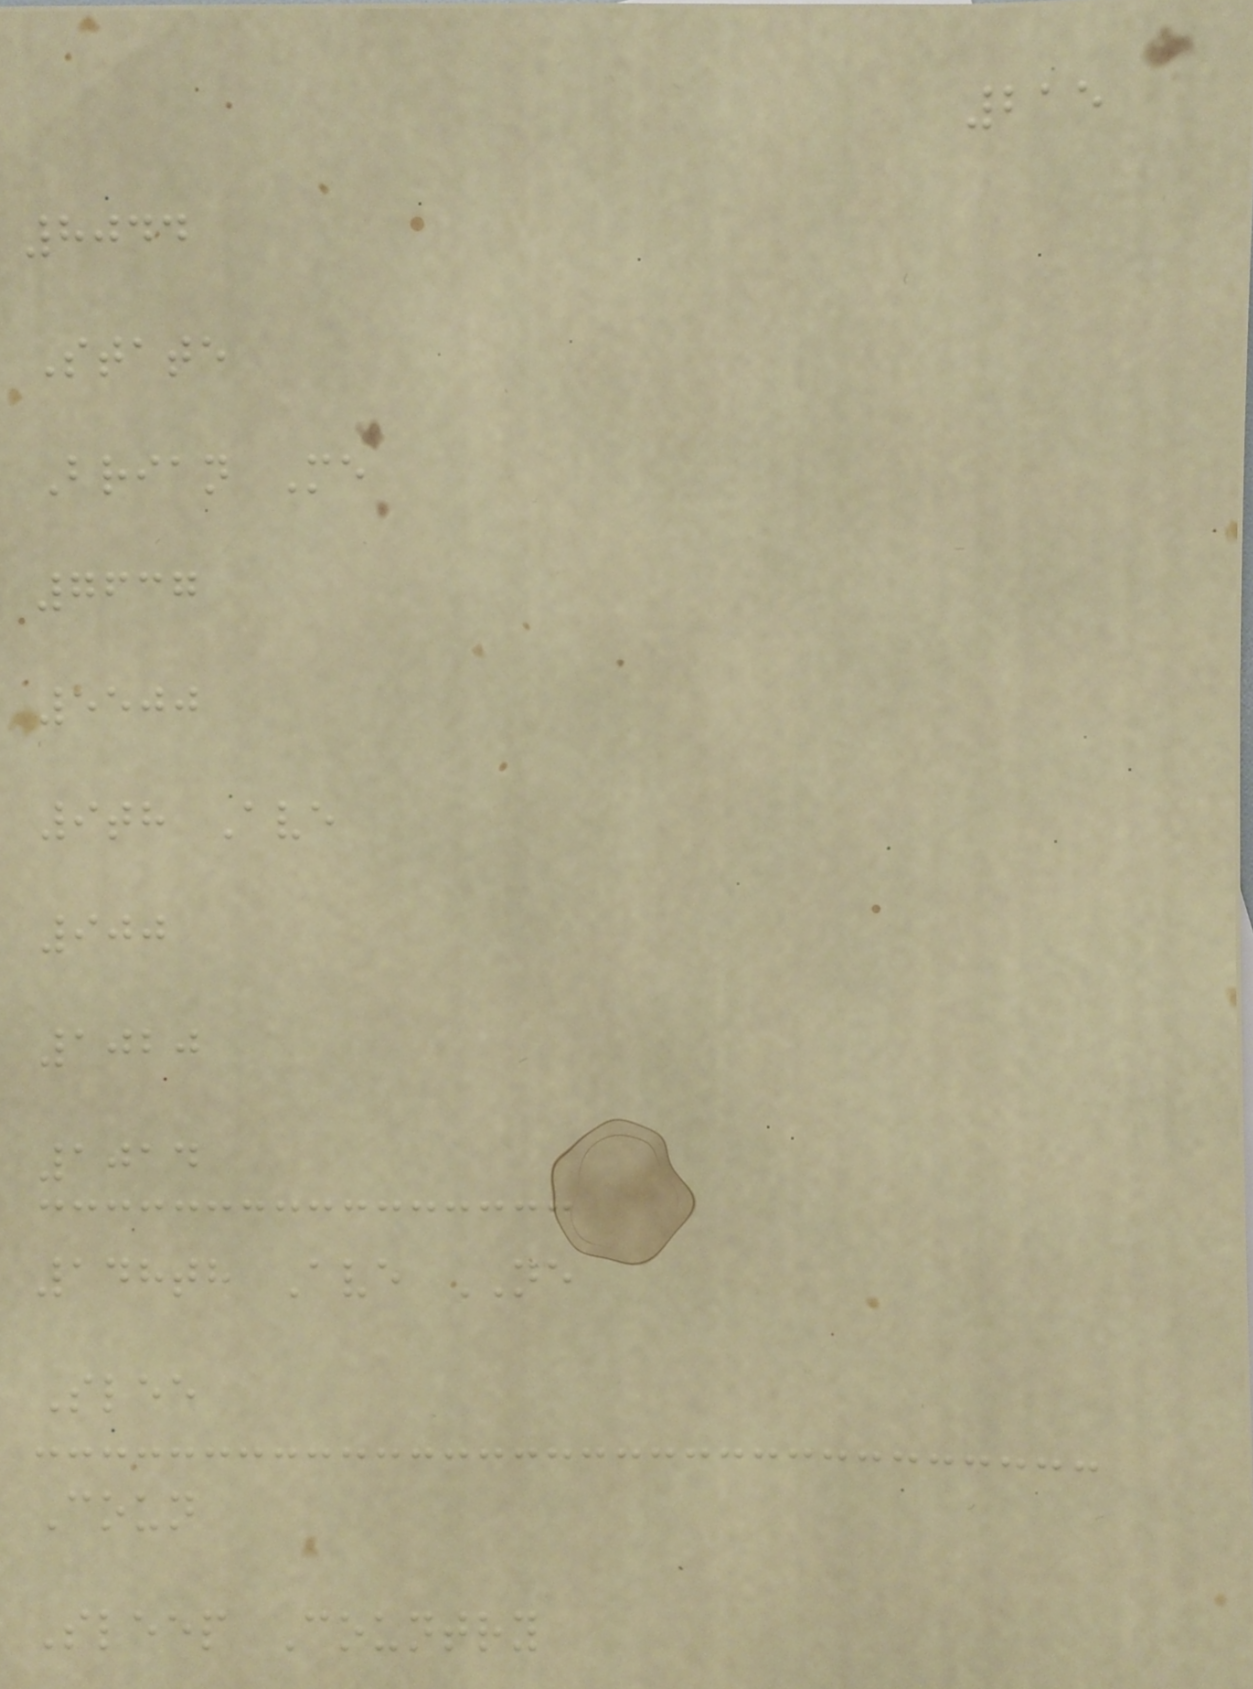215
8044
State
Brian Me
7637
5500
9th Ave
900
1020
1014
148th Ave NE
Slee
Coun
Sleep Country
